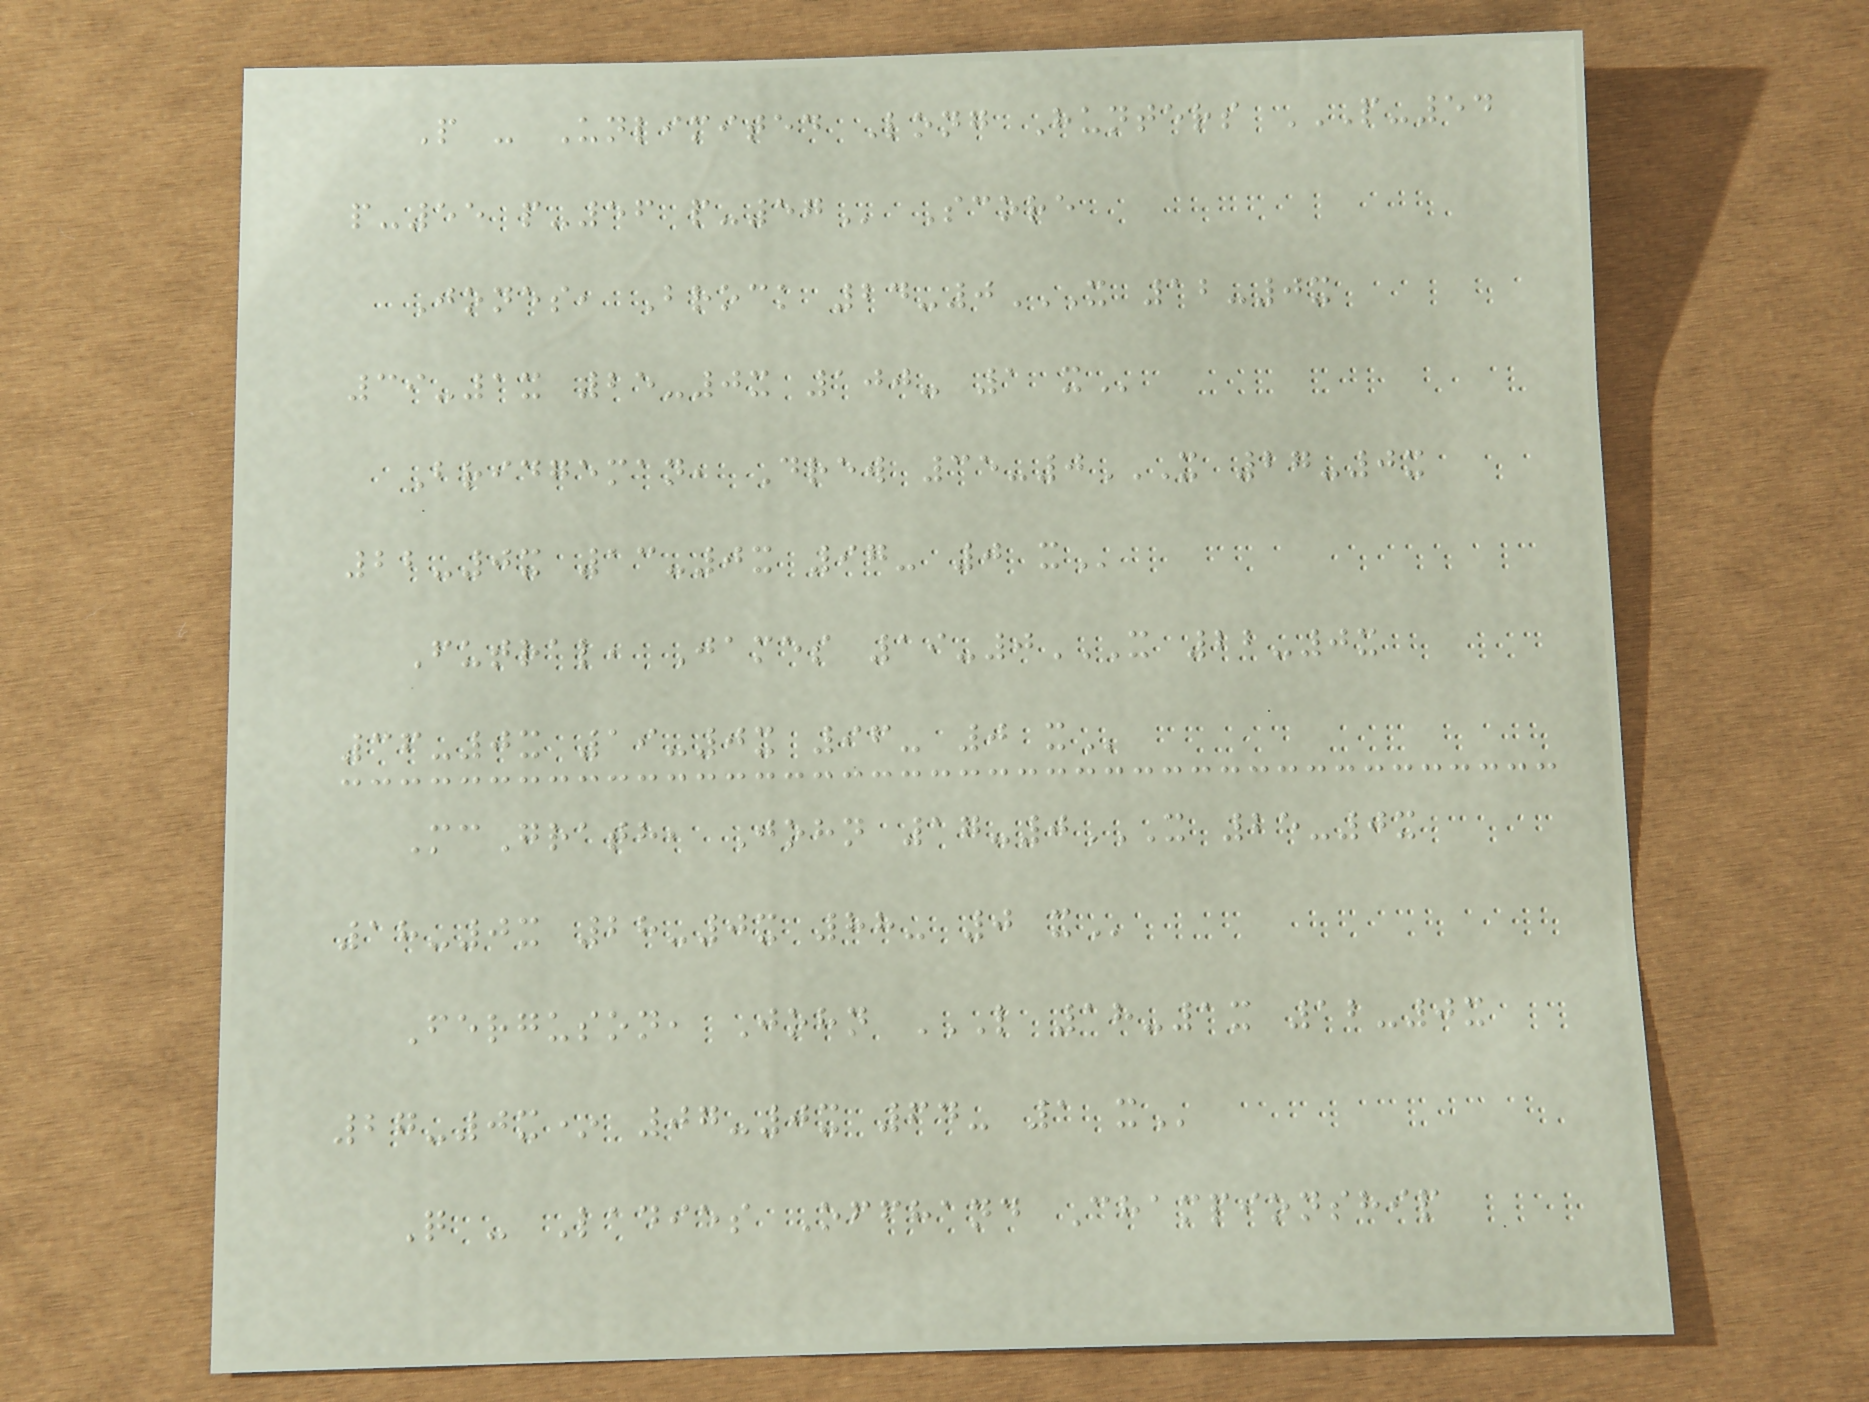P - Unlimited Long Hunters P-54
P-55 P-56 P-57 Score
Jones, Brock 24-0X 12-0X
39-1X 25-0X 100- 1 X
Bridgeman, Drew 35-0X 27-0X
22-0X 13-0X 97- 0 X
Futral, James 19-0X 22-0X
36-0X 19-0X 96- 0 X
McGrath, John 17-0X 25-0X
18-0X 28-0X 88- 0 X
Ferguson, John L 18-1X 12-0X
27-0X* 07-0X 64- 1 X
Q - Ladies Offhand Championship
